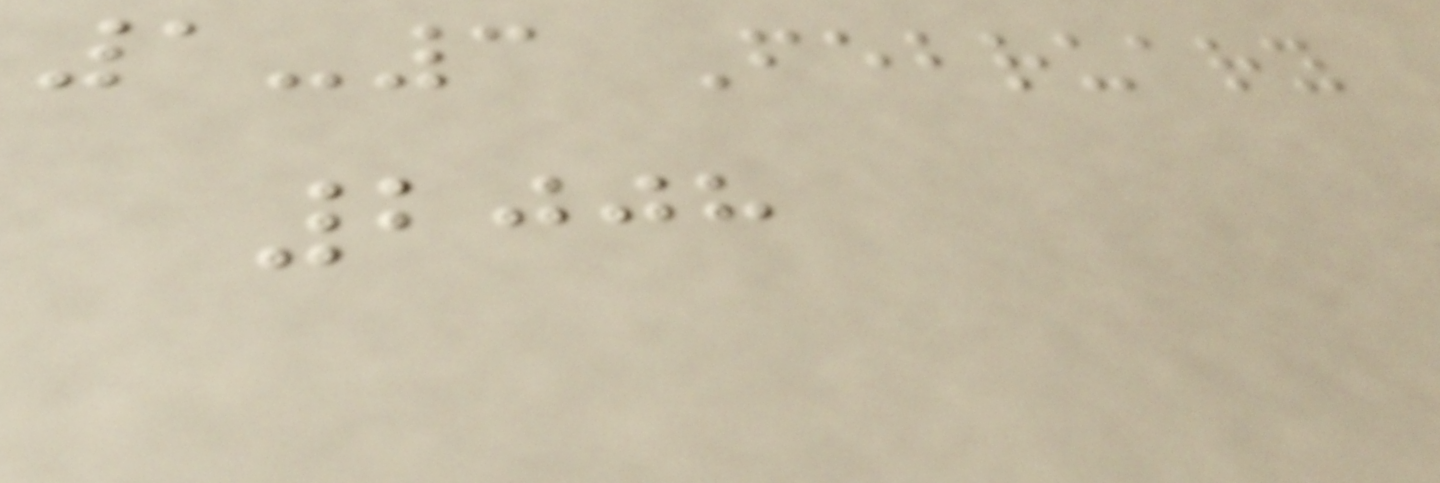1-3 February
2008
